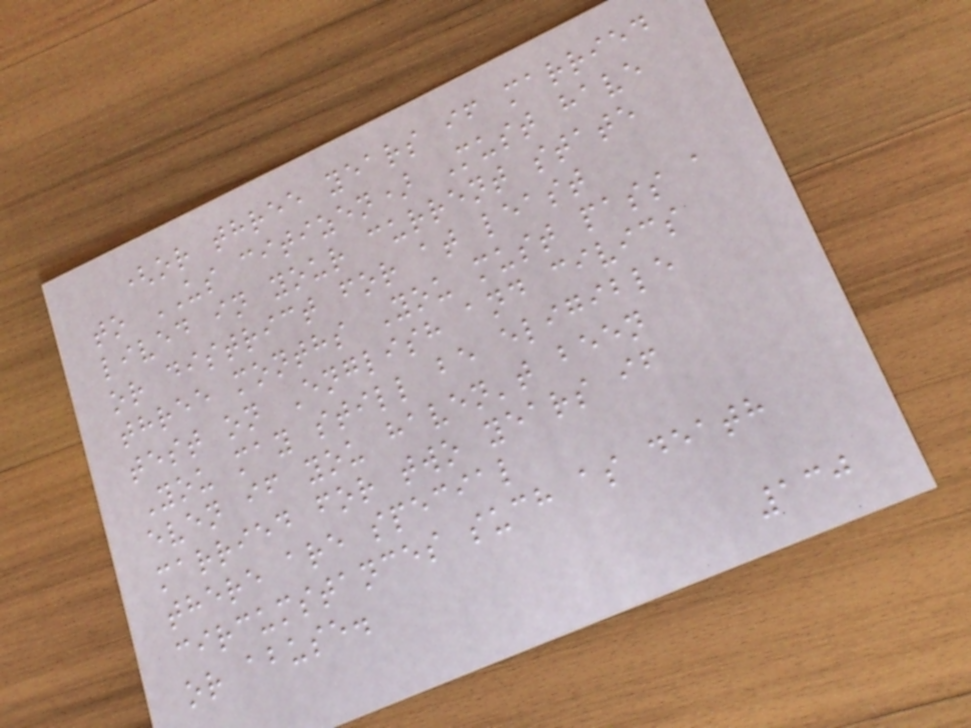(or three years if married
to US citizen) Must have
lived in your current state
or district for at least
three months You must pass a
test on English and civics
You may still be eligible
even if you haven't been
married for two years if
there are special
circumstances such as death
or abuse.
130
